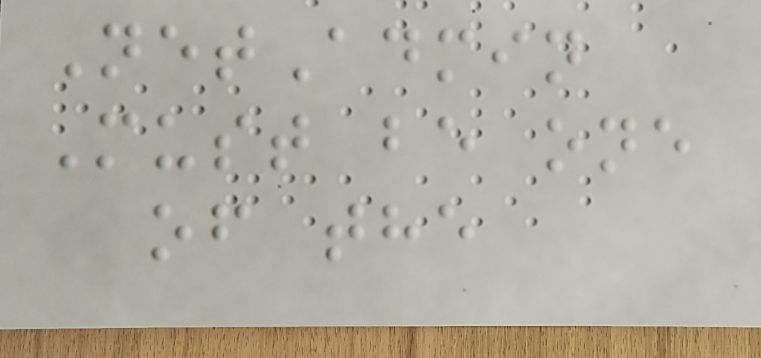NetAdmin
Must be one
of the
